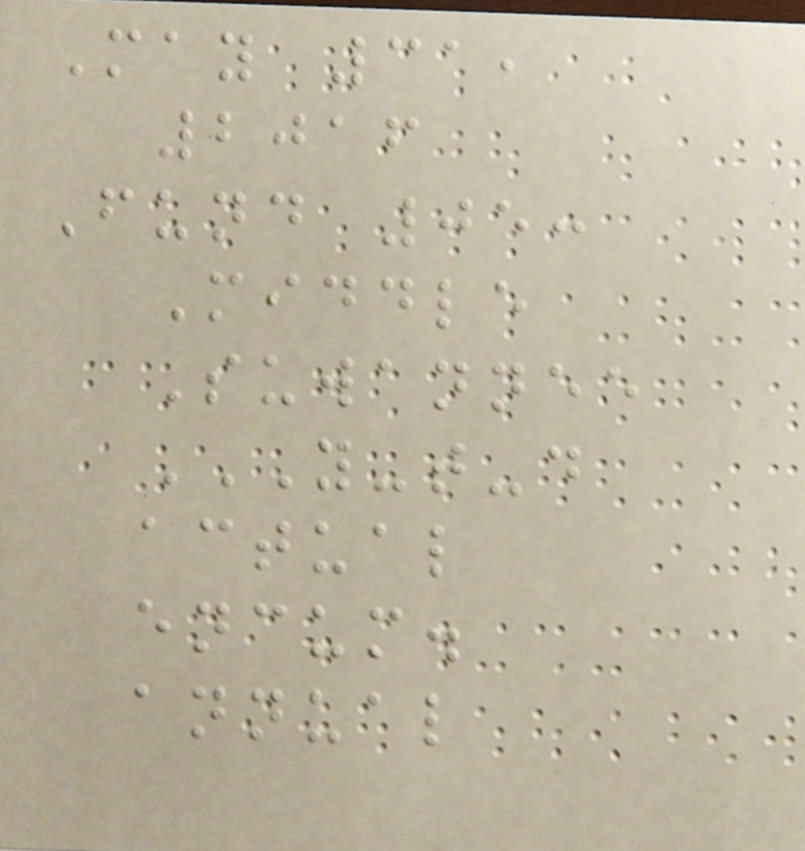May 31,
2016
Fund 05:
Middle
Suwannee
Y-T-D
ACTUAL
ENCUM.
ANNUAL
